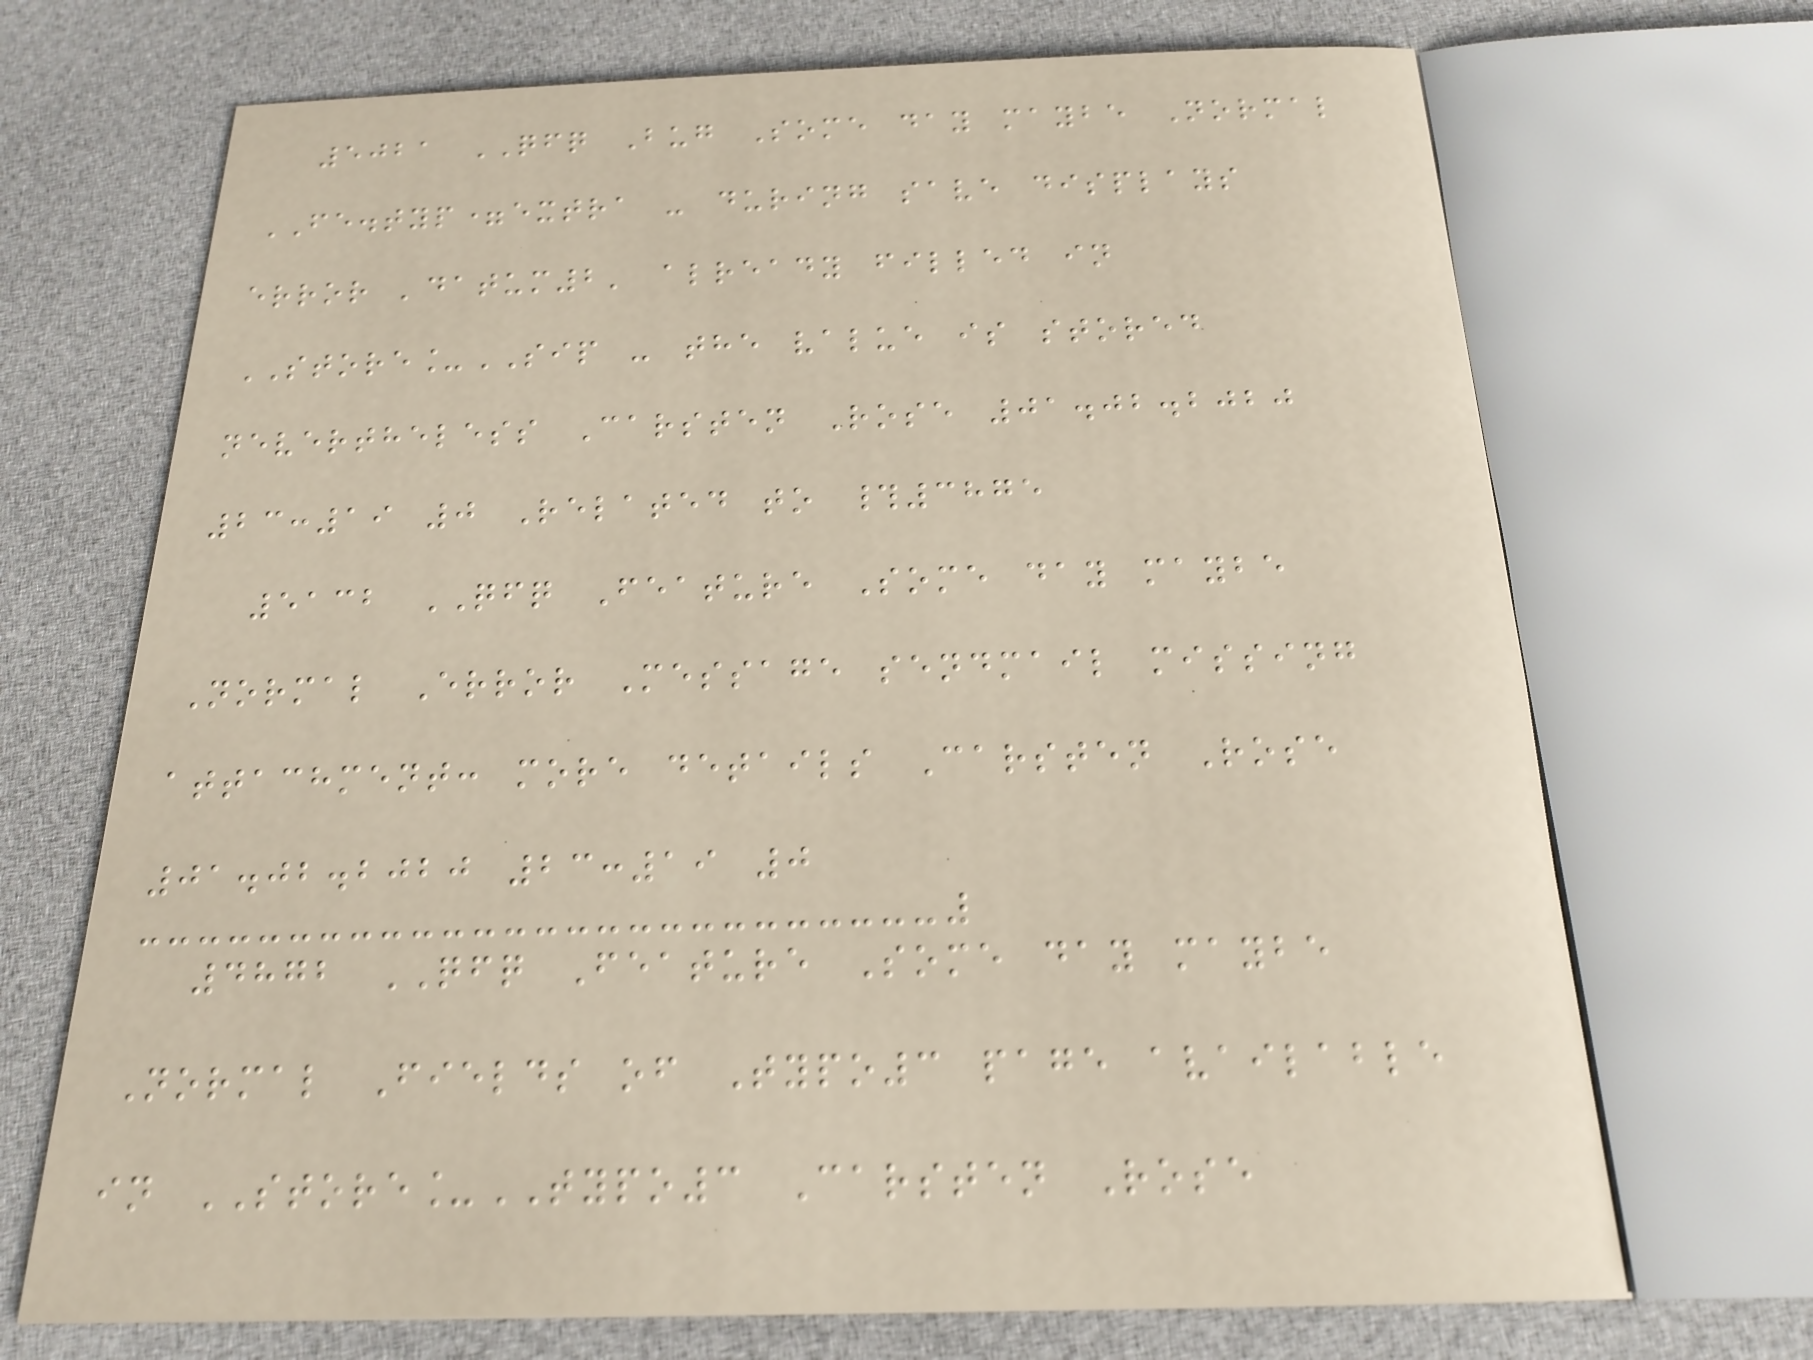5021 QFQ Bug Some day maybe Normal
FE.typ=extra - during save displays
error 'datum2' already filled in
STORE_SIP - the value is stored
nevertheless Carsten Rose 01.02.2020
23:19 0 Related to #3875
5132 QFQ Feature Some day maybe
Normal Error Message sendmail missing
attachment: more details Carsten Rose
01.02.2020 23:19 0
4872 QFQ Feature Some day maybe
Normal Fields of Typo3 page available
in STORE_TYPO3 Carsten Rose
